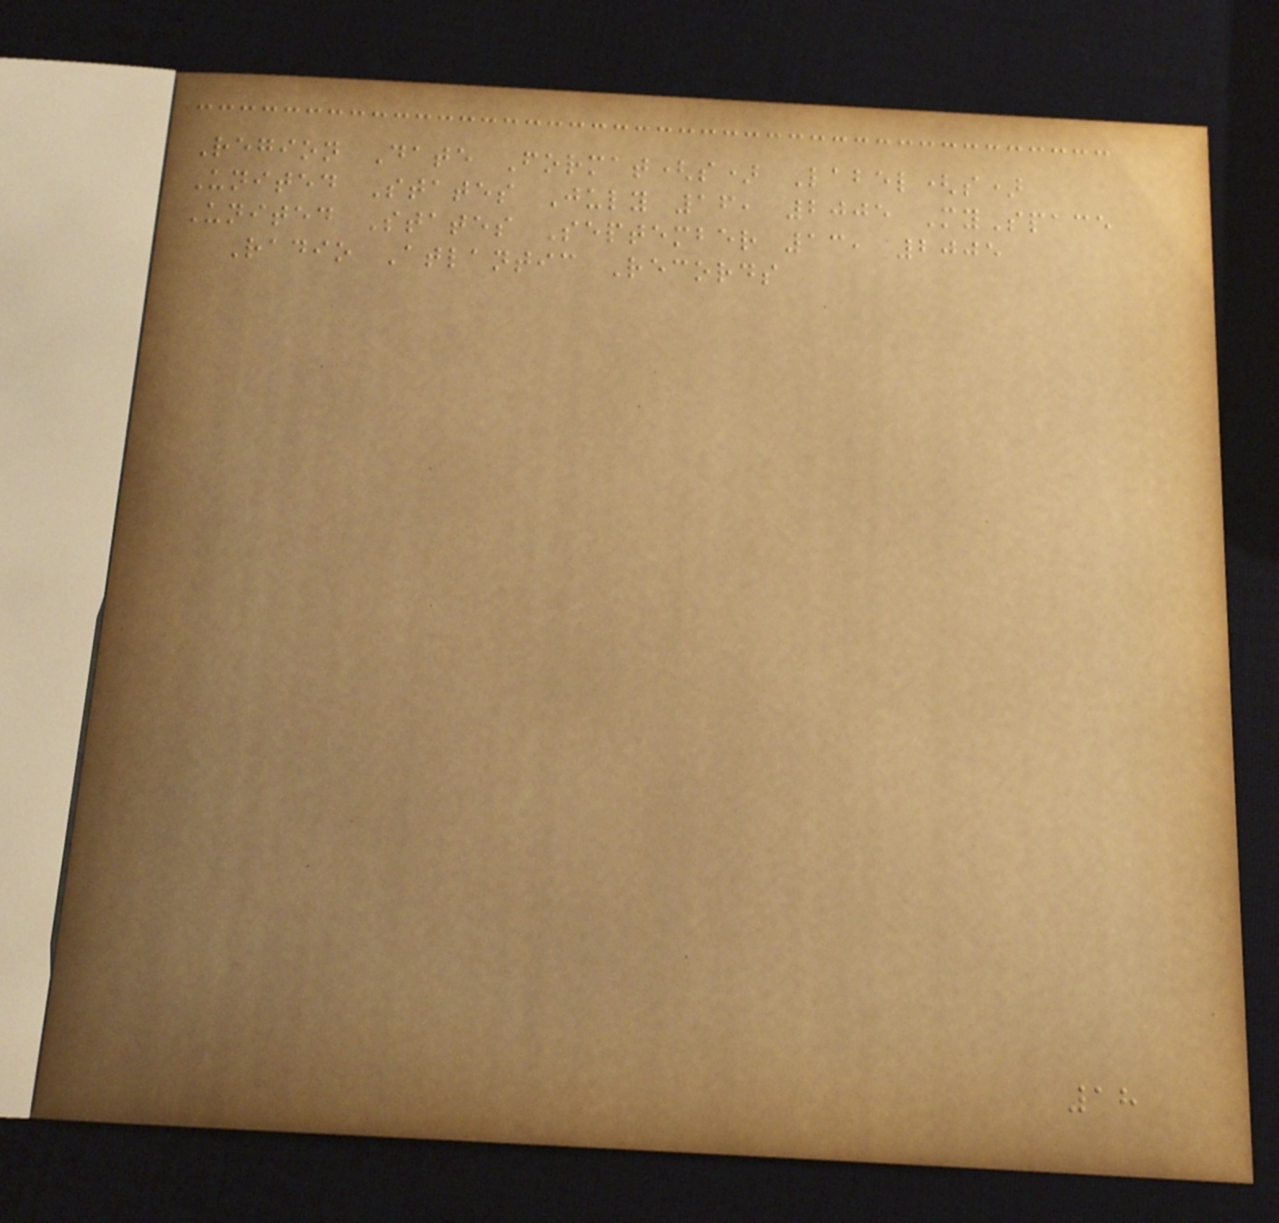Region Date Format(s) Label(s)
United States July 16, 2005 MySpace
United States September 13, 2005
Radio Atlantic Records
18
